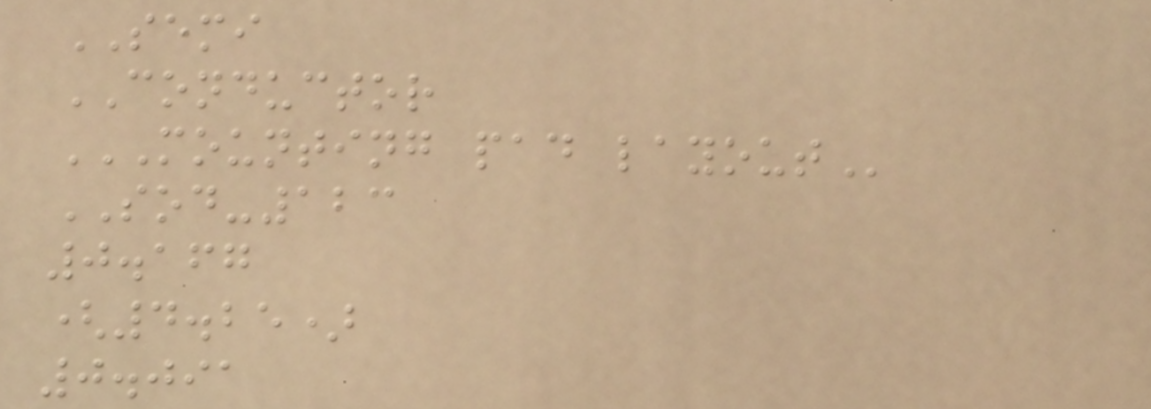SEMI
CONDUCTOR
MOUNTING PAD LAYOUT
SOD-123
0.167
(4.25)
0.091
